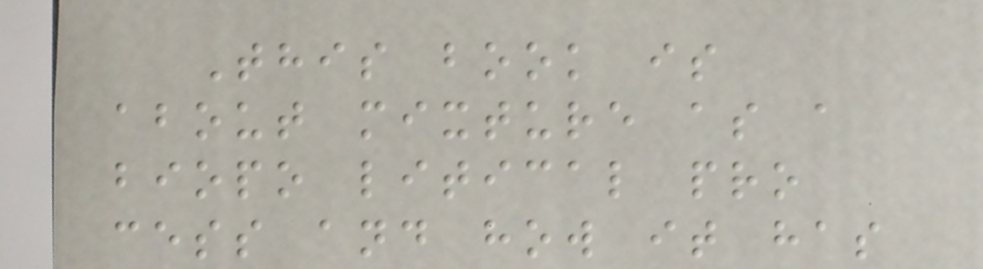This book is
about mixture as a
biopo litical pro
cess and how it has
